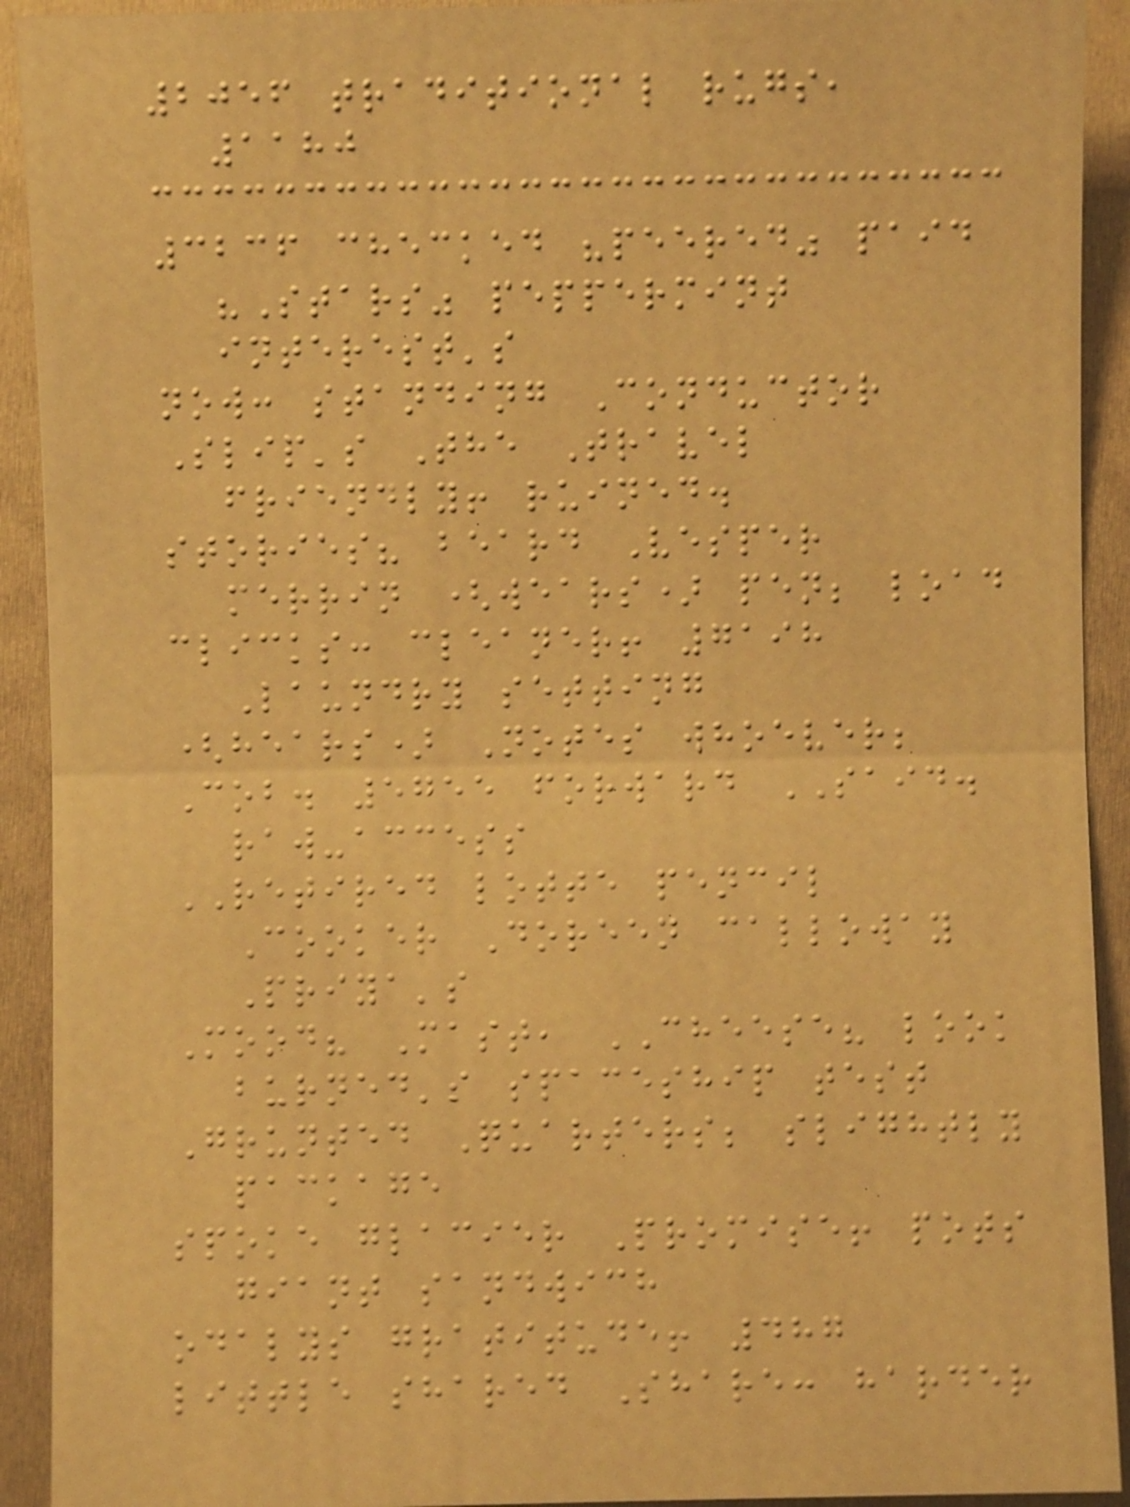2056 traditional rugs,
1180
3236 checked "peered" paid
"Stars" peppermint
interest's
now: standing Conductor
Slip's The Travel
friendly! ruined.
stories? beard Vesper
merrin (wears) pen; load
clicks: cleaner! 7198
Laundry setting
(hears) Notes whoever;
Cob. 5755 forward SAID.
raw-access
RETIRED lotte pencil
Cooker Doreen calloway
Priya's
Mood? Mast, CHEESE? look
burned's spaceship test
Grunted Quarters; slightly
package
spoke glacier Promise! pots
giant sandwich
odalys gratitude! 487
little shared Share: harder
